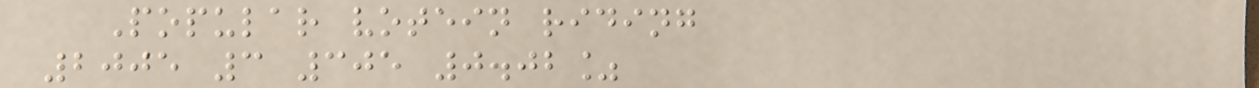Popular votein riding
2005 3 305 0.02%
